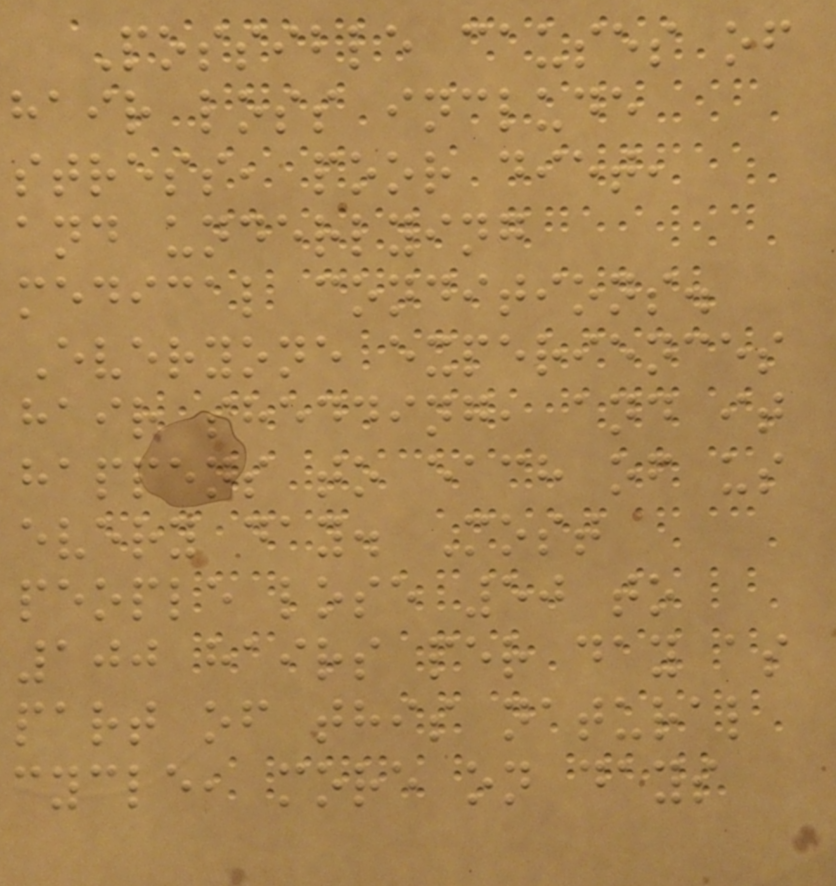Possible causes of
hair loss include
stress, poor diet,
and underlying
medical conditions.
Everyone experiences
hair shedding, and it
happens to each of us
every day. Most
people lose 50 to
100 hairs per day as
part of this natural
cycle, more on days
